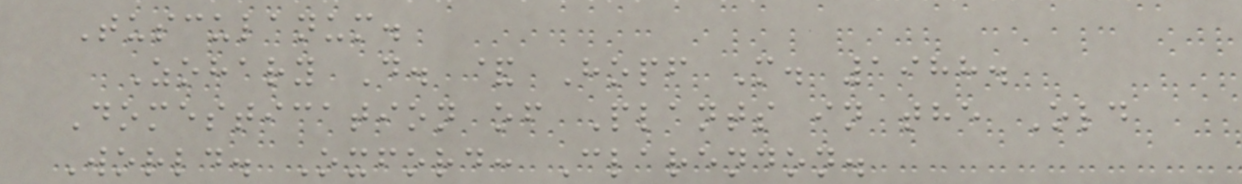Tusculanum.
Zohary D. & Hopf M. 1988.
Domestication of Plants in the Old
World. Oxford: Clarendon.
